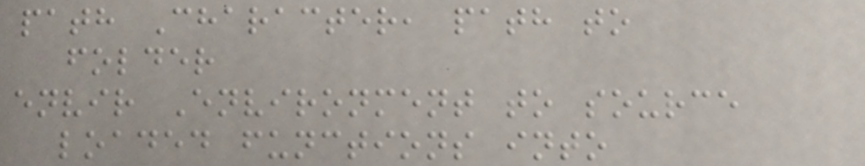path Character, path to
folder
envir Environment to source
loaded functions into
